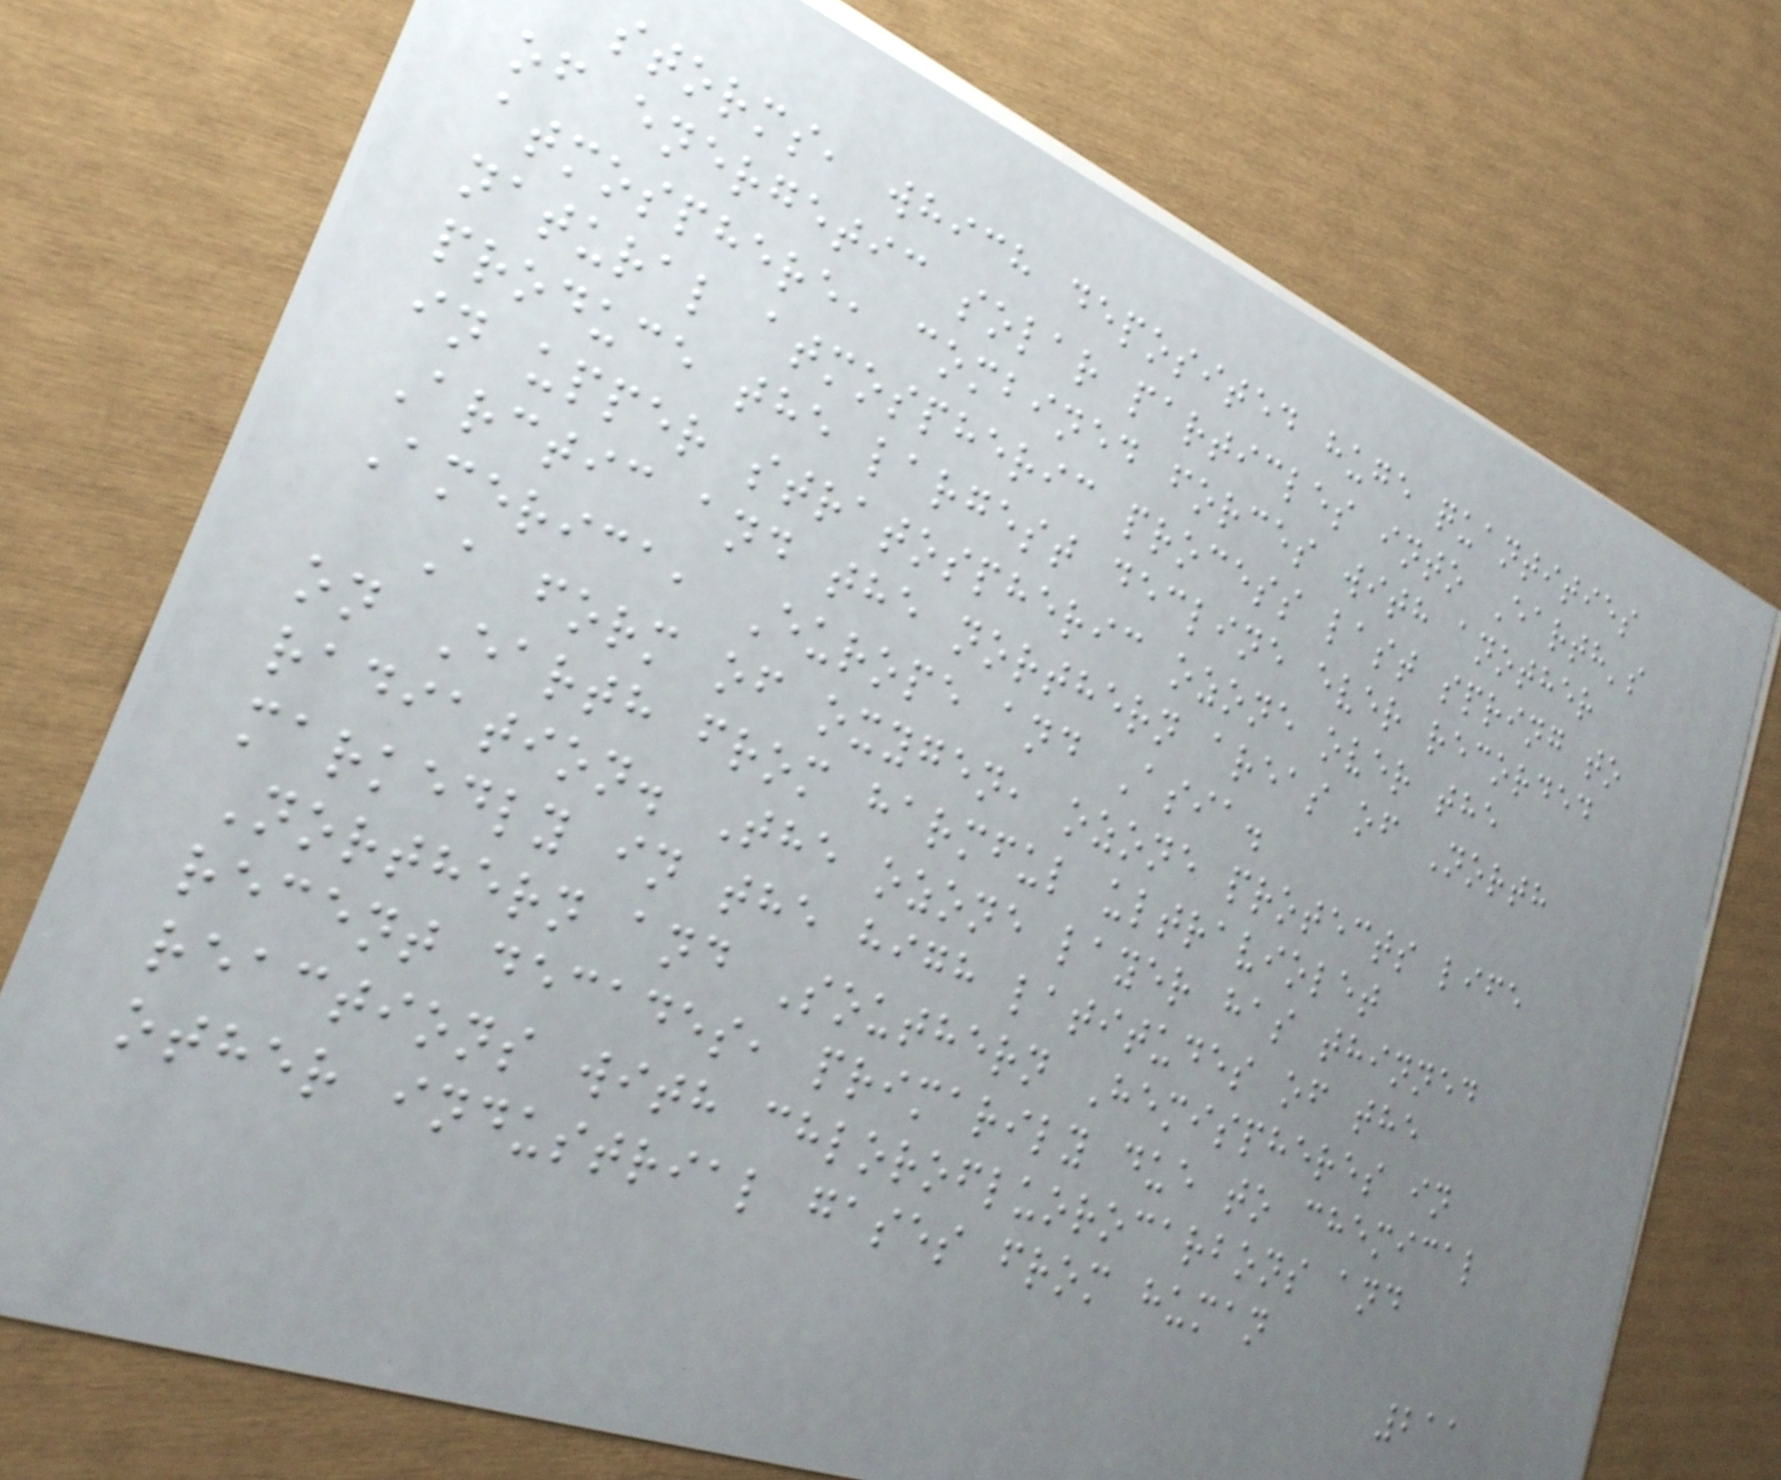storms, which deposited huge quantities
of energetic solar particles into Earth's
atmosphere, combined forces with another
natural atmospheric process last spring to
produce the largest decline ever recorded
in upper stratospheric ozone over the
Arctic and the northern areas of North
America, Europe and Asia.
A form of oxygen, ozone protects life
on Earth from harmful ultraviolet
radiation. The ozone layer has thinned
markedly in the high latitudes of the
Northern and Southern Hemispheres in
recent decades, primarily due to chemical
reactions with chlorofluorocarbons and
other industrial gases from human
211
